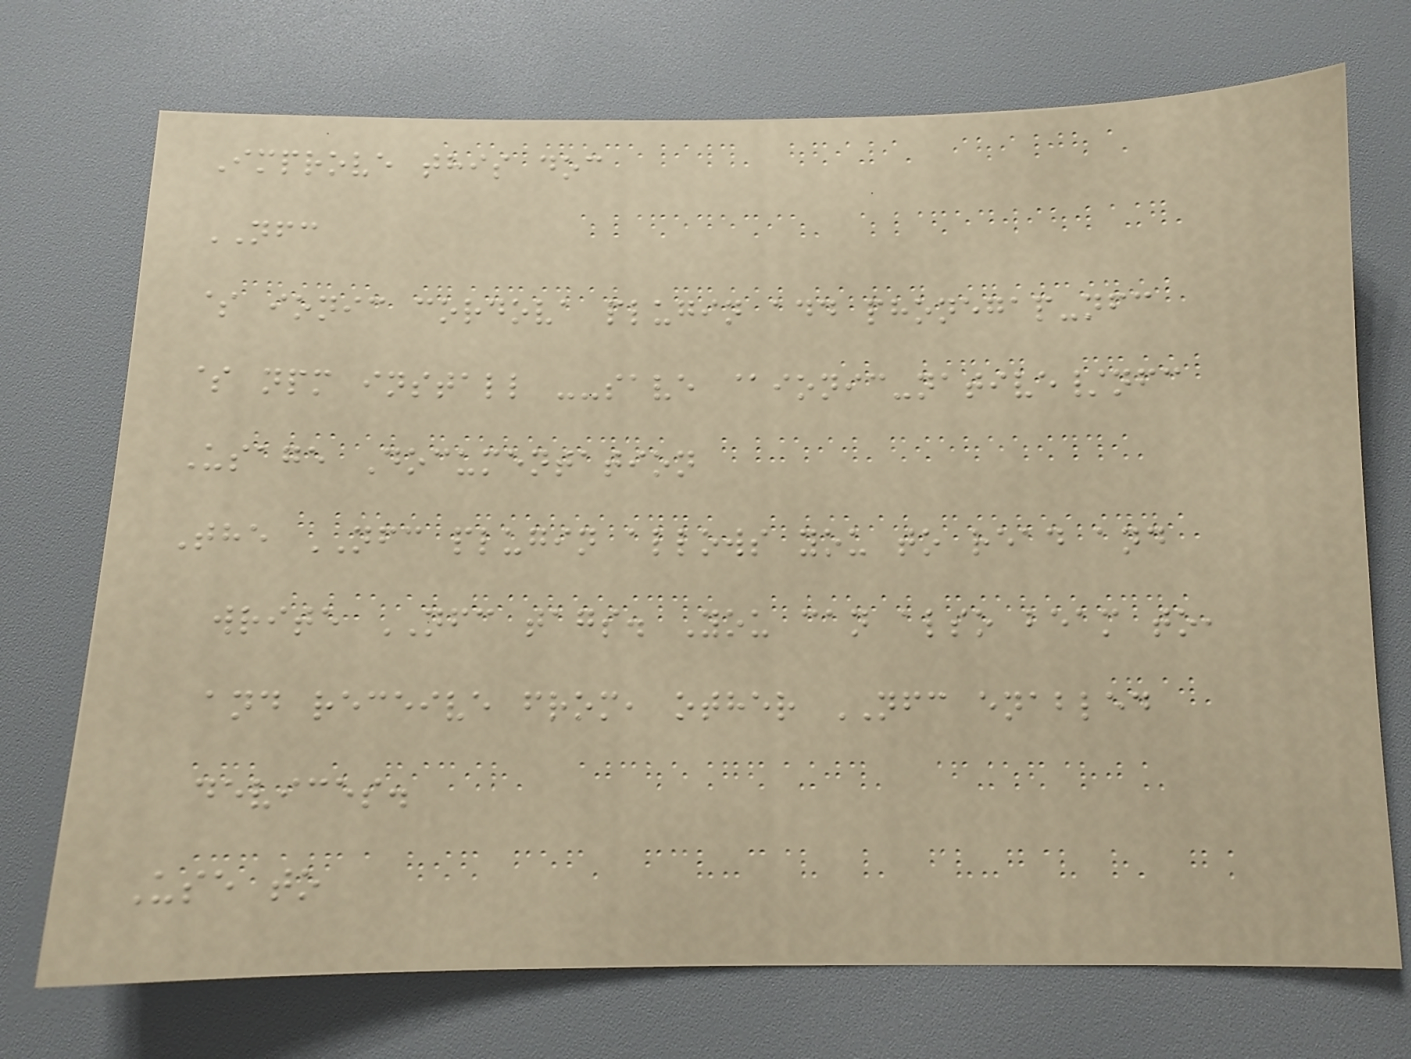Improve this doc
NFC
$ ionic cordova plugin add phonegap-nfc
$ npm install --save @ionic-native/nfc
Usage Documentation
The NFC plugin allows you to read and
write NFC tags. You can also beam to,
and receive from, other NFC enabled
devices.
Use to
